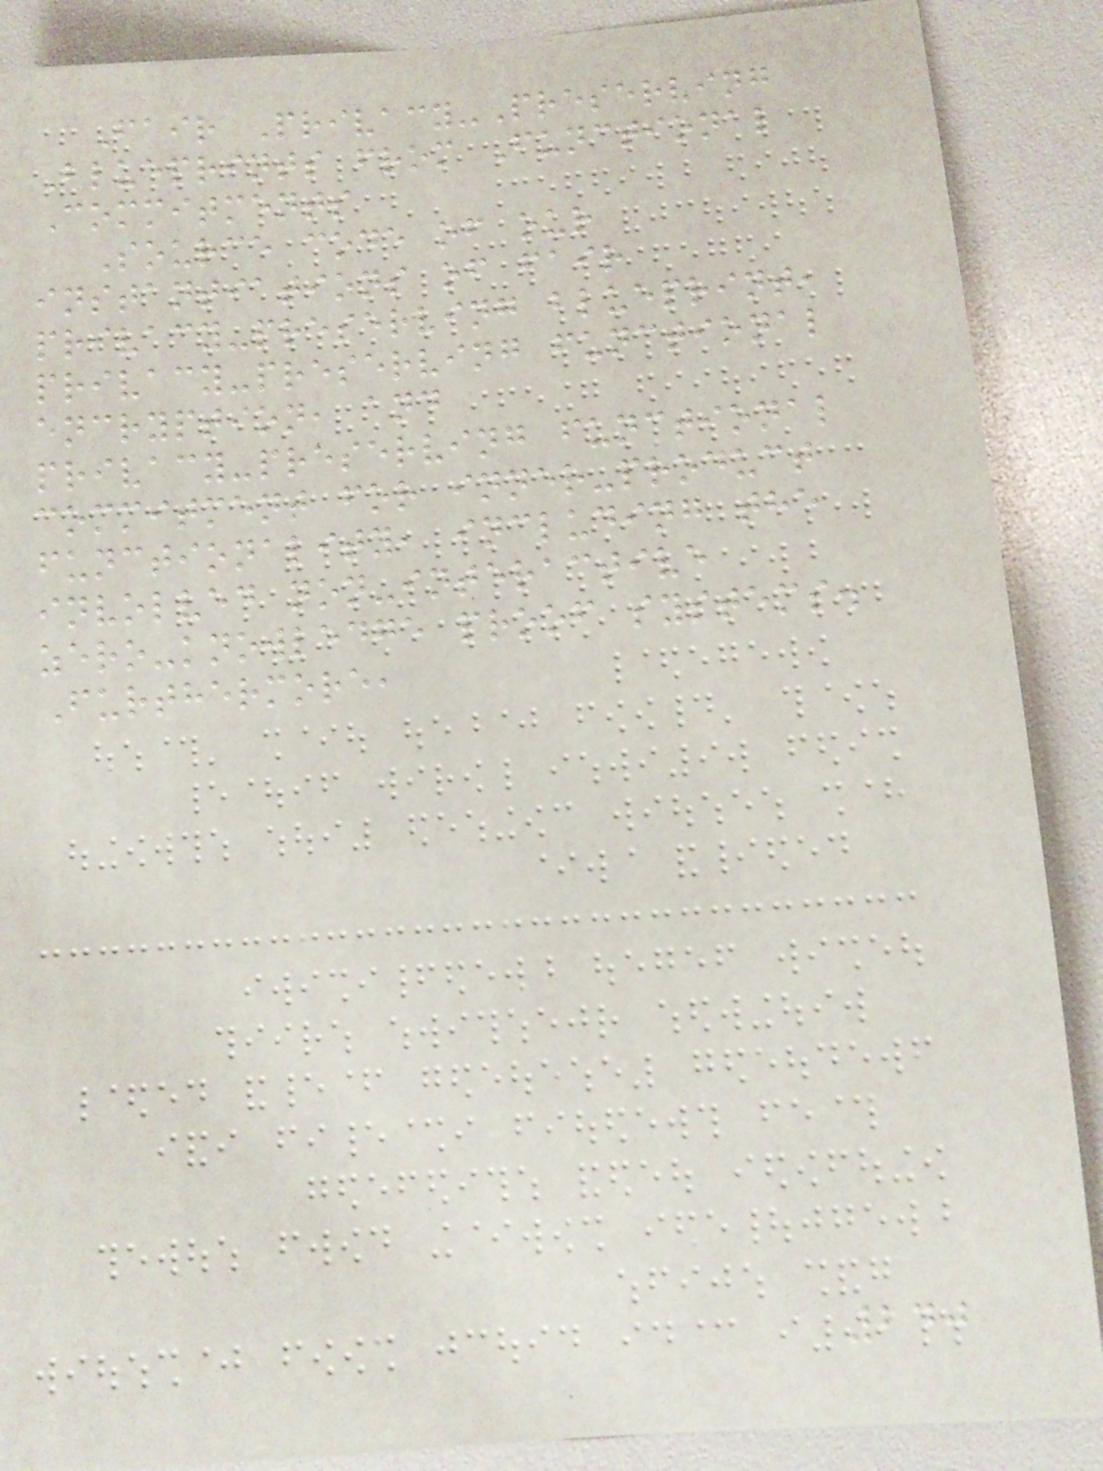Fair Privacy-Preserving
Blueprints from Functional
Commitments
Source code of our
instantiations of fair
privacy-preserving blueprint,
privacy-preserving functional
encryption, and
privacy-preserving functional
commitment for inner-product
functionality, including the
involved non-interactive
zero-knowledge proof systems.
Furthermore,
240
